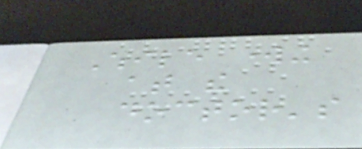While working
at the
doctor's
